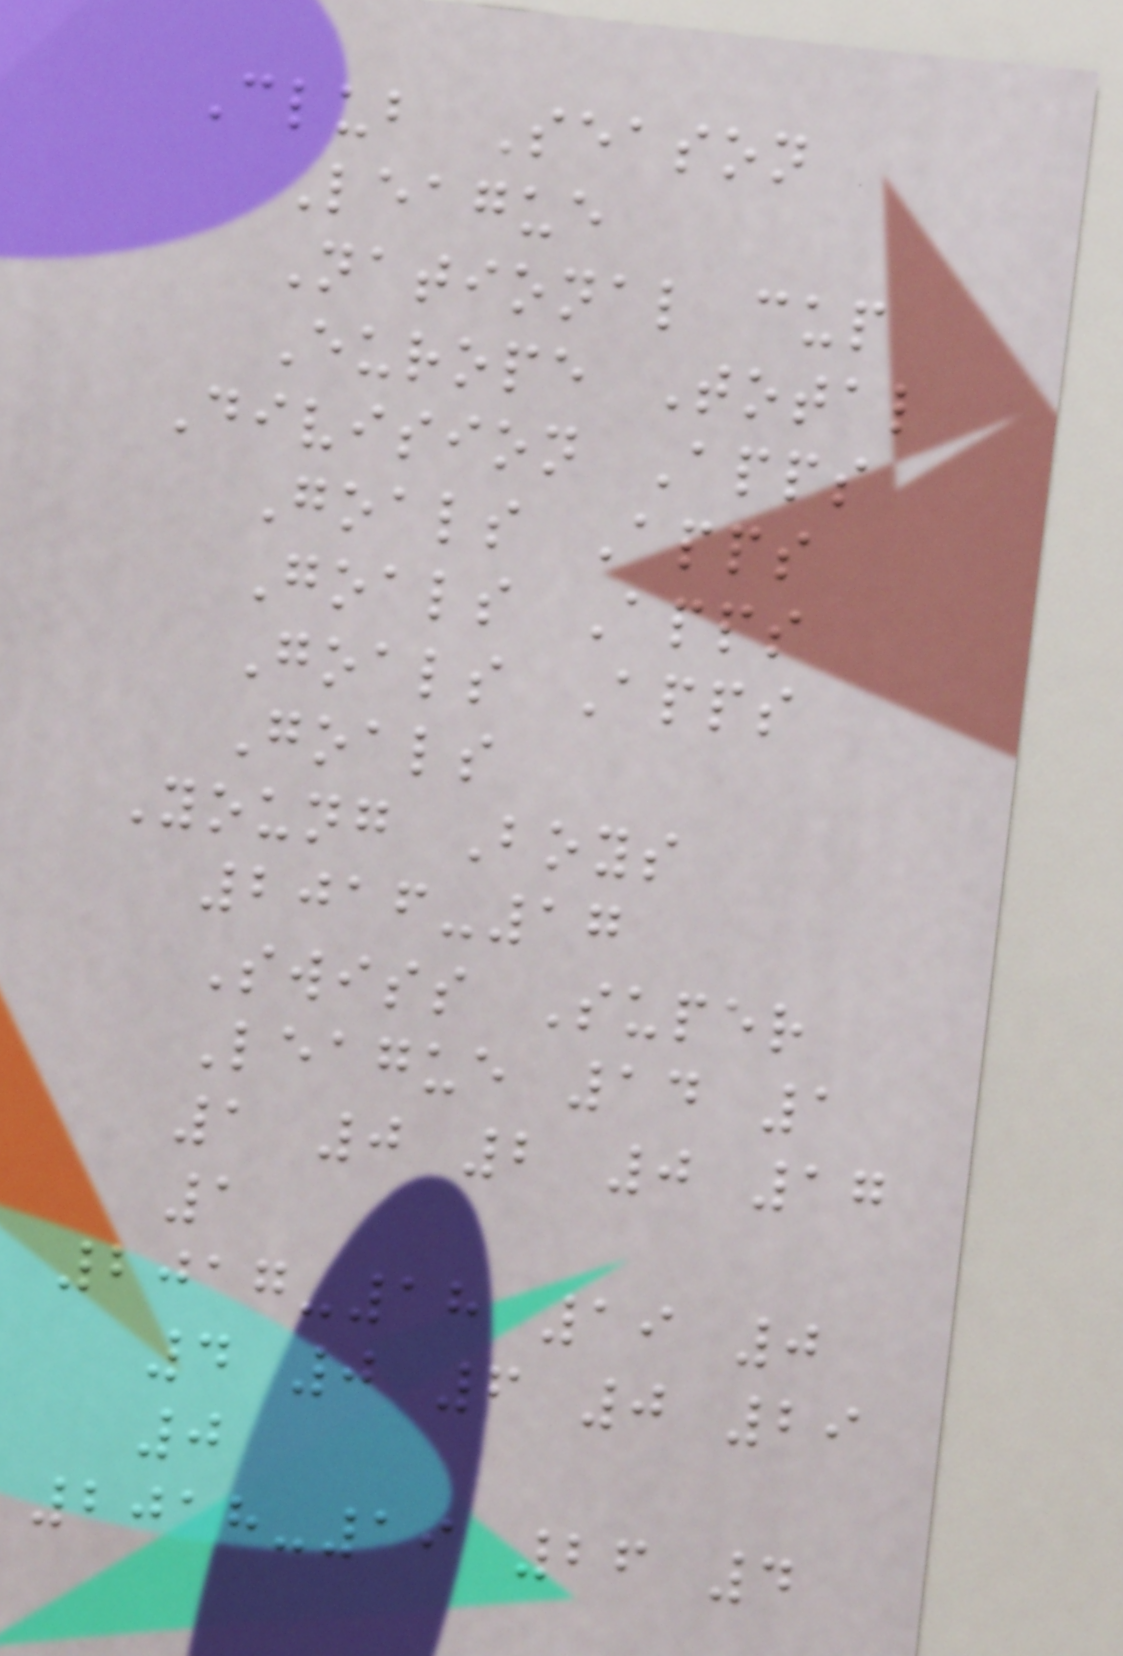Club Season
League
National cup
Europe Total
Division Apps
Goals Apps
Goals Apps
Goals Apps
Goals
Young Boys
2016-17
Swiss Super
League 14 1
1 0 2 0 17
1
2017-18 19 0
4 0 6 0 29
0
2018-19 26 4
